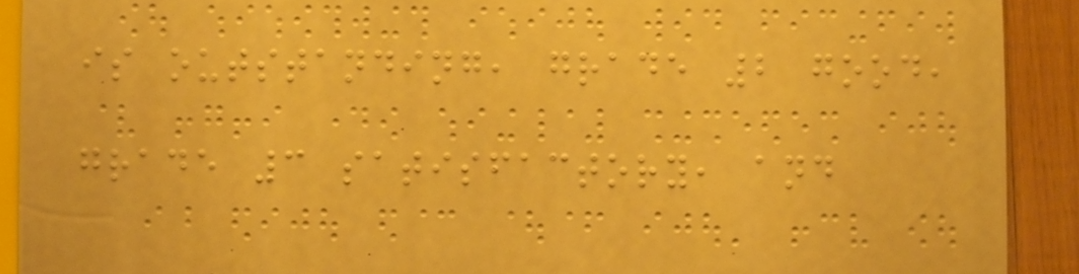is outstanding, grade 2 good,
grade 3 satisfactory, and
